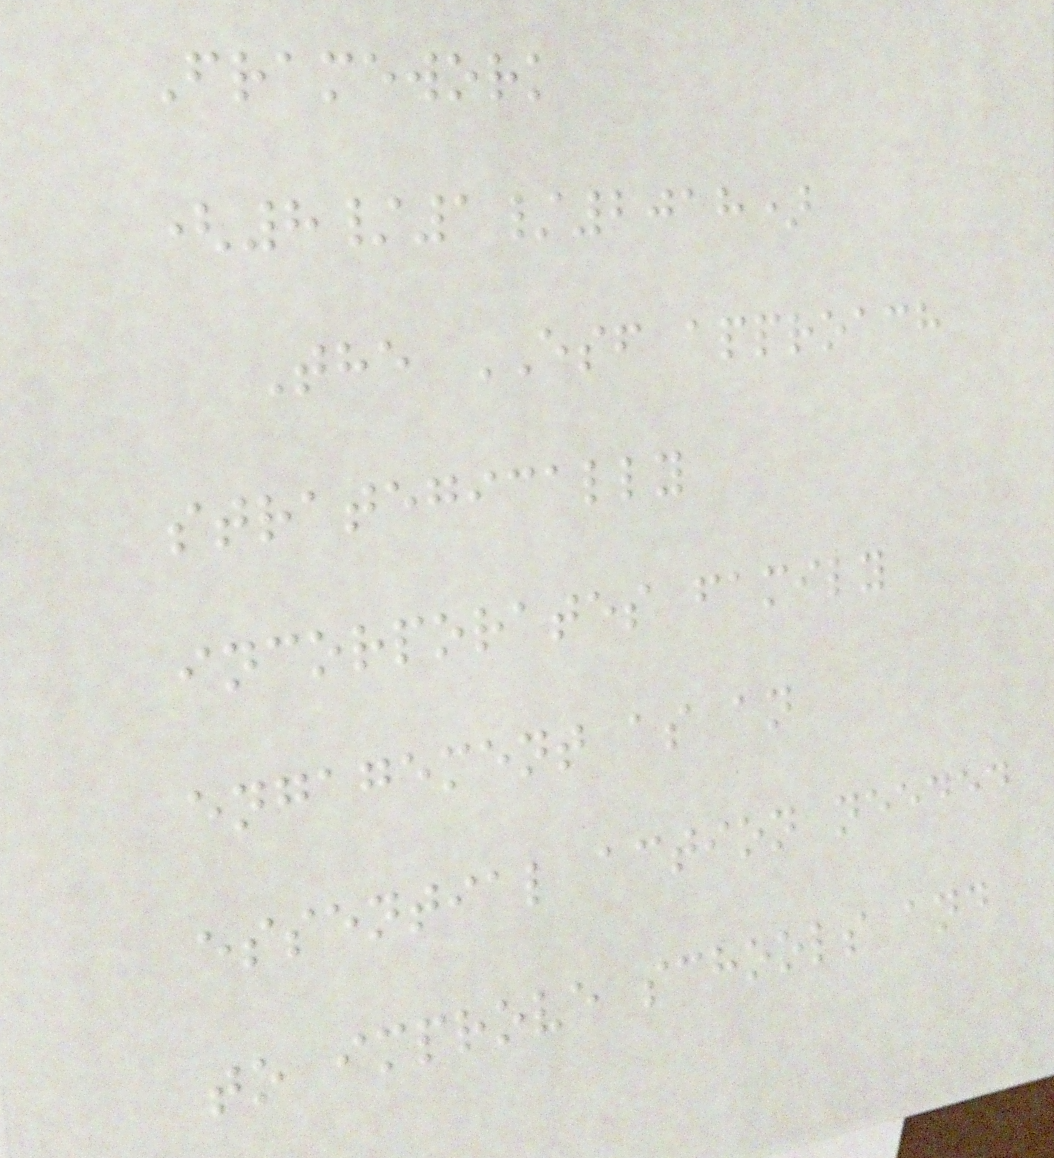Framework
(8/1/2018)
The ESF approach
strategically
incorporates family
engagement as an
essential action needed
to improve schools and
